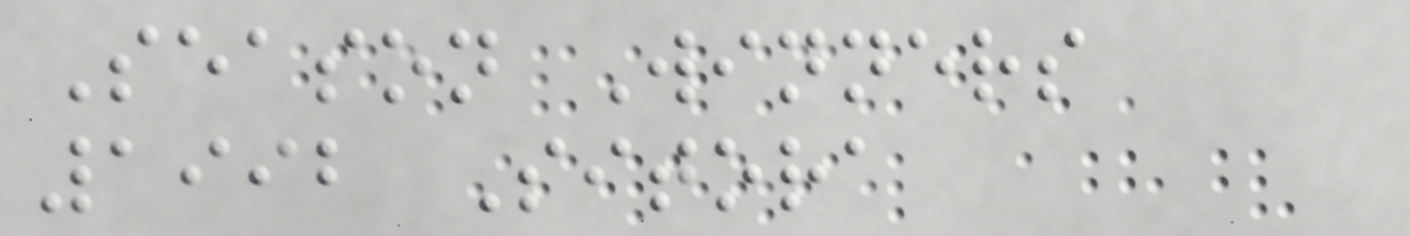Season Winners
1992 Sitora
